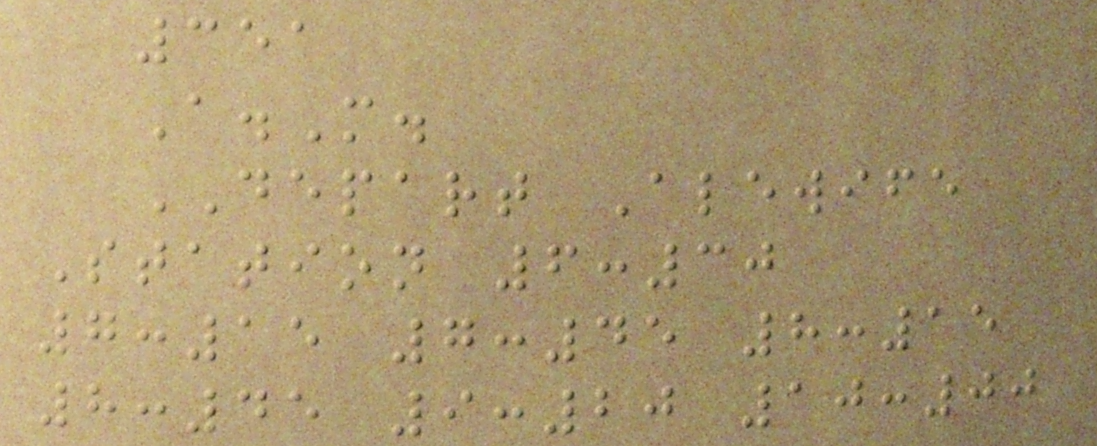351
A.M.
DEPART Alewife
Station 6:30
7:15 7:45 8:15
8:45 9:20 10:00
